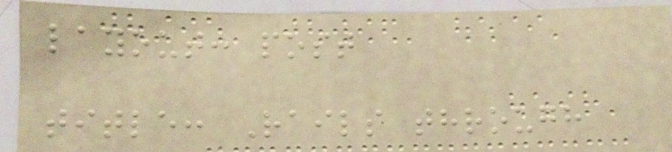layout: post
title: Rails through
